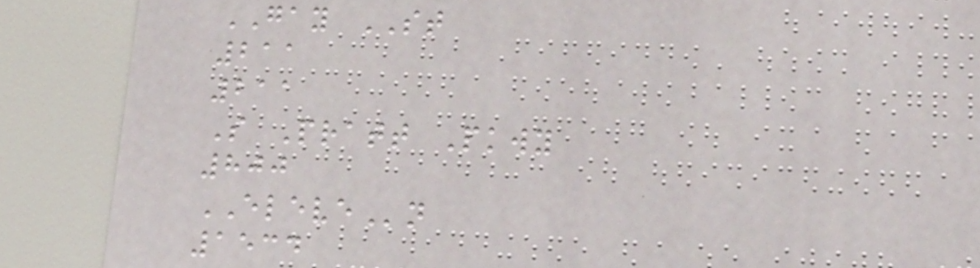GAY ST
211
211
S Pratt Pkwy
800
ELEVEn
1534
